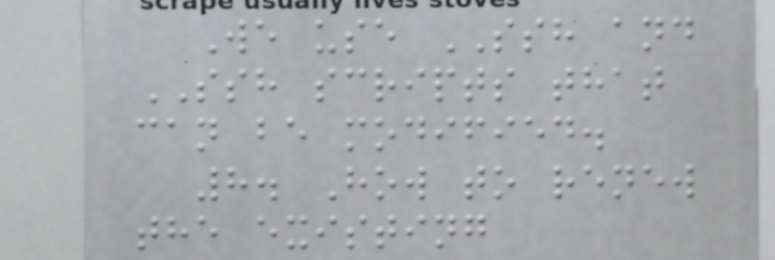We use SSH and
SSH scripts that
can be modified.
8. How to renew
the existing
